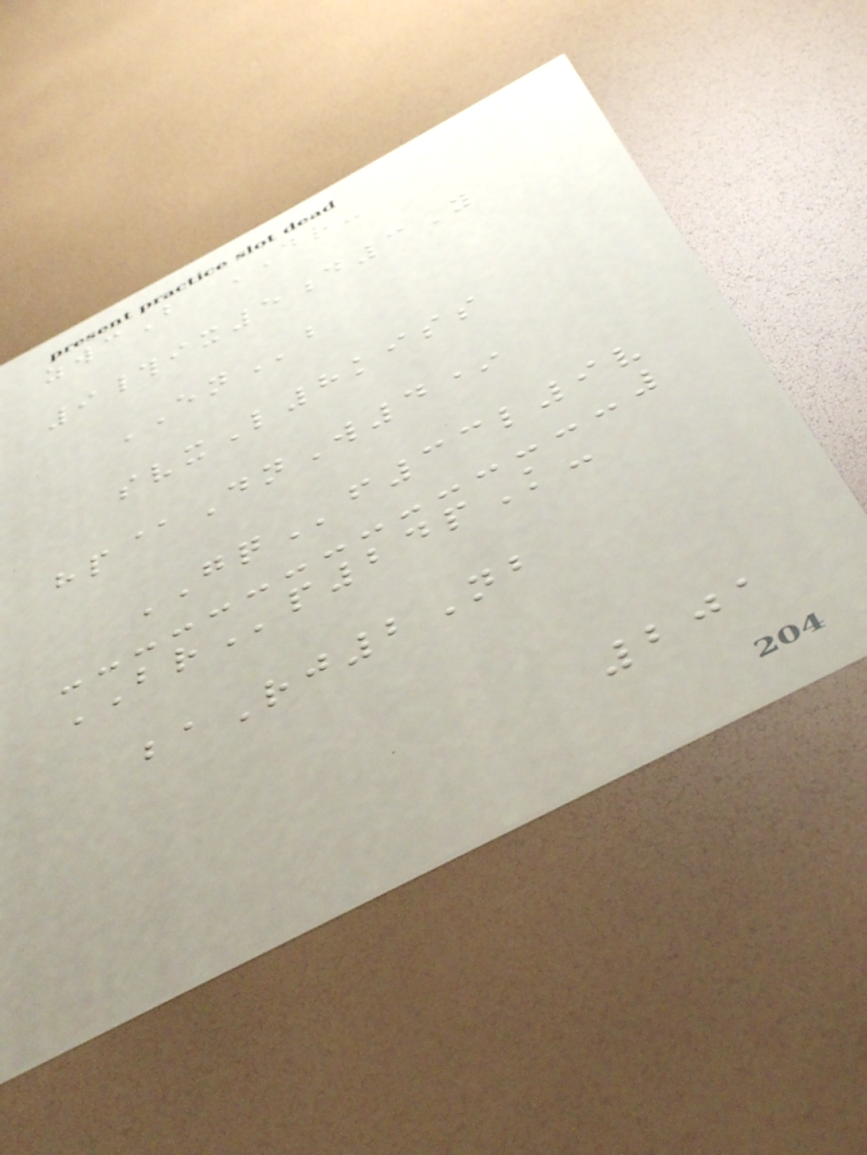zwcB DR-
9#ix5d3Y
ENb
svxL8kiss
hp@DnW4*
GQf33l9v
BRp24pK-
baRj2Nb
201
